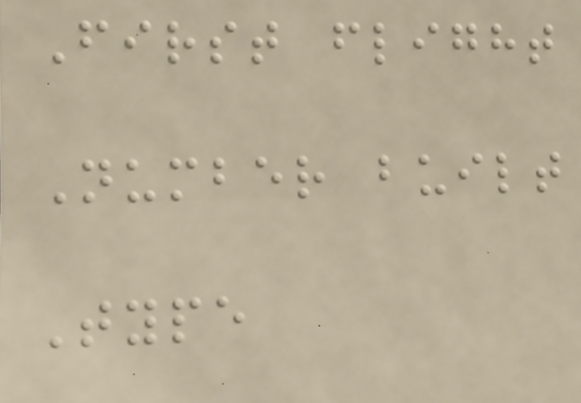First flight
Number built
Type
